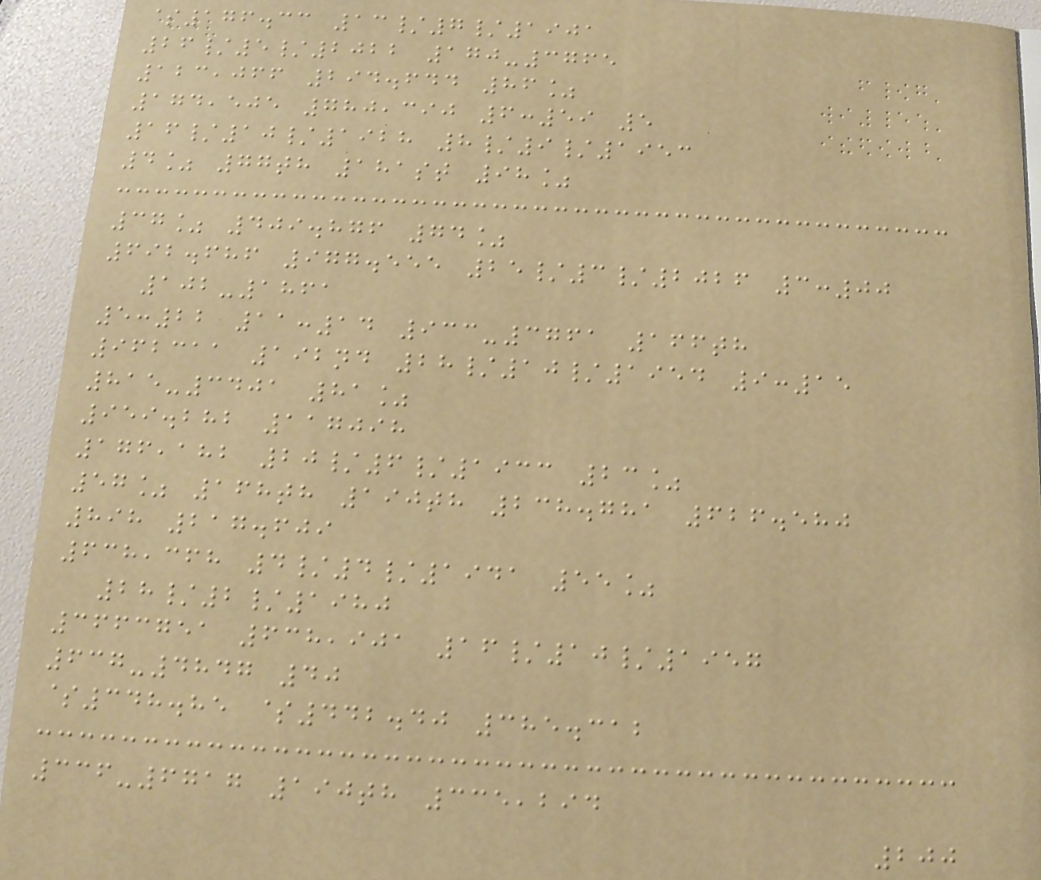$176.33 13/7/1901
26/5/2022 170-3765
123,066 294.644 86%
174,505 780,390 6:59 5
16/10/1928 8/9/1953
4% 77th 181st 98%
37% 409.876 74%
692.686 977.555 25/3/2026 3:00
102-1861
5:22 11:14 933-3761 166th
962311 192nd 28/10/1954 9:15
815-3401 81%
959.282 117098
176,182 20/6/1933 23%
57% 168th 190th 238.781 626.580
898 217.609
638,368 4/4/1941 55%
28/2/1980
3663751 638,901 16/10/1957
637-4847 40
$348.85 $442.40 385.312
336-6717 190th 335,294
200
